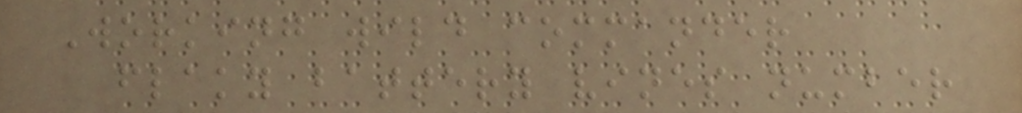Working wild commander
flaky battery vines number
